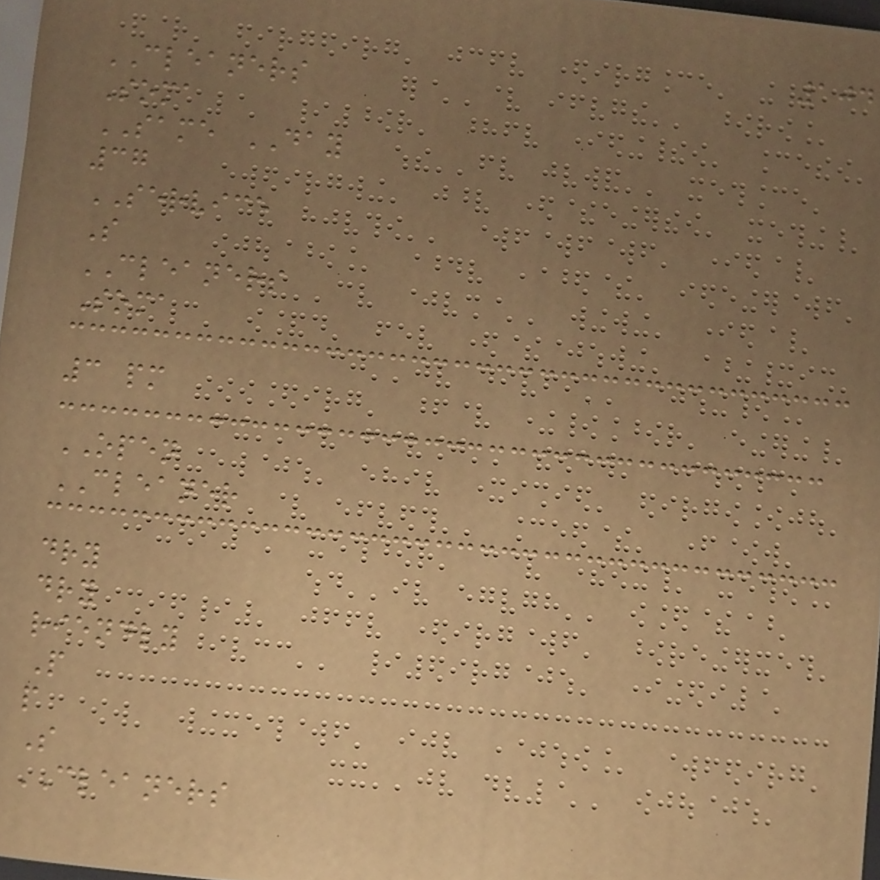104
CLEANERS
Soma
SAME DAY
37
SERVICE
S
CLEANERS
Soma
3 pm
OPEN
CLEANER
dry
dry
riendly
P
p
S
CLEANERS
